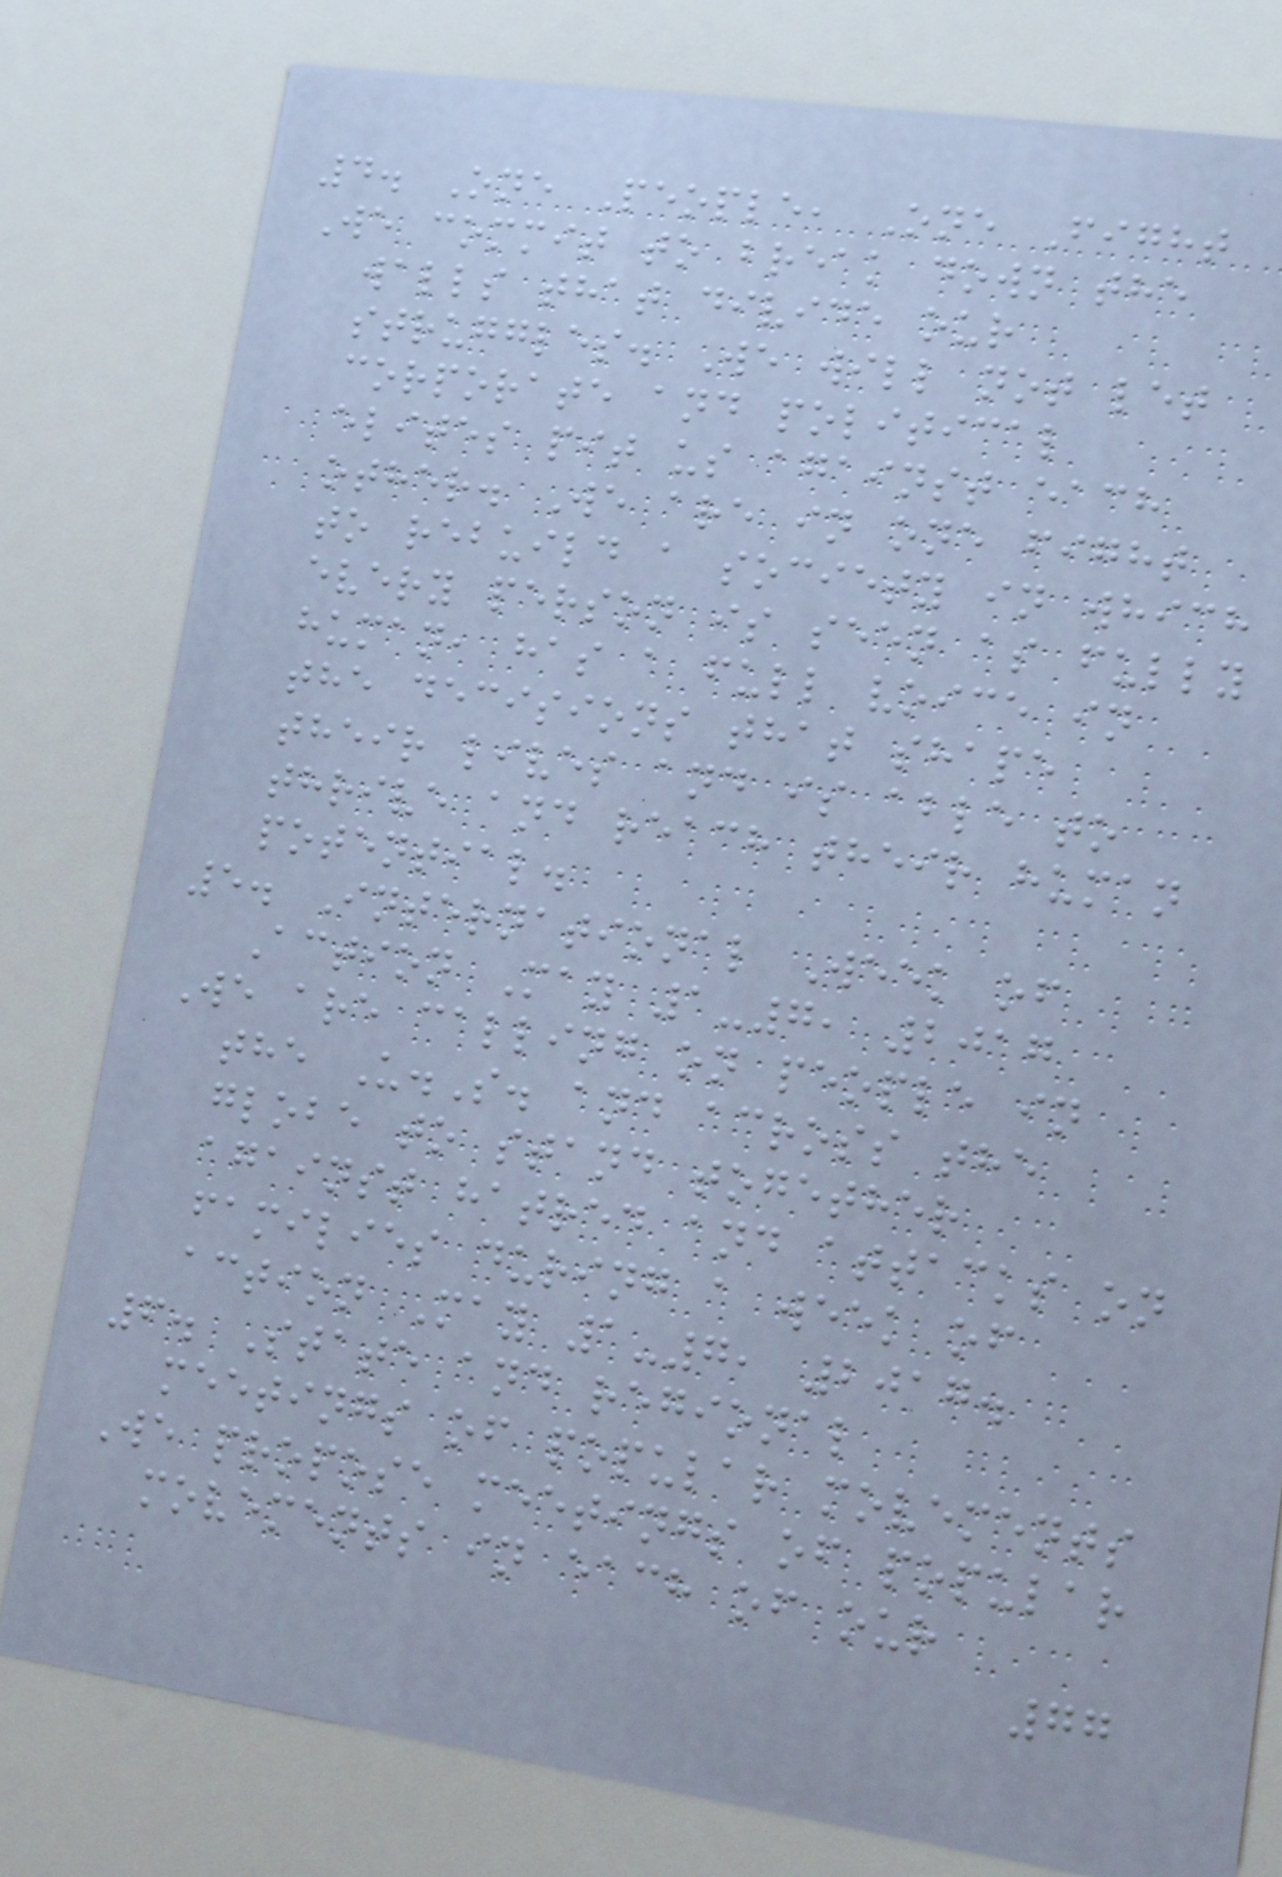4. One People, One Fight
We commit to break down the
walls that divide our
struggles. We will not let
corporate and political
elites pit us against each
other. We are in one fight
to rebuild a society in which
every person is seen as fully
human, has a full voice in
the decisions that shape
their lives and is able to
thrive and reach their human
potential.
5. International Week of
Action May 1-7, 2017
We are calling on people in
the U.S. and across the
globe to stand together
against hatred and attacks on
families during a week of
action May 1-7, 2017.
6. State and regional
meetings of popular movements
We propose meetings of popular
movements in each of our
77
